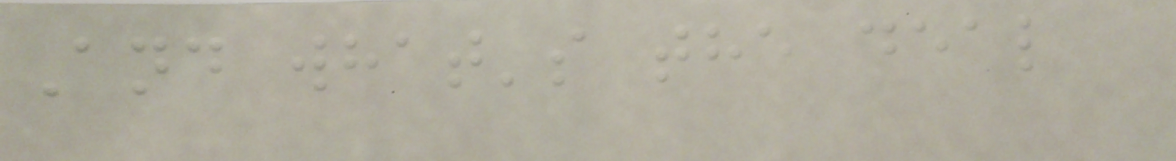And what's the deal
